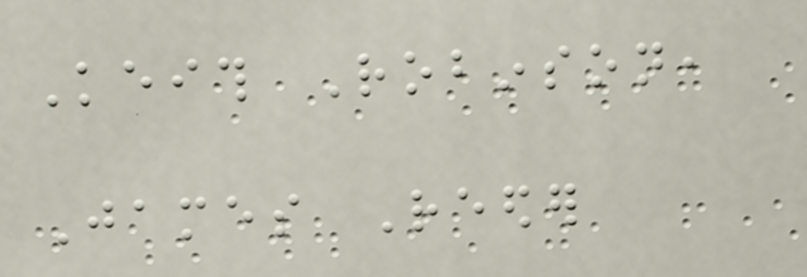Keith Robinson,
James Reeder
